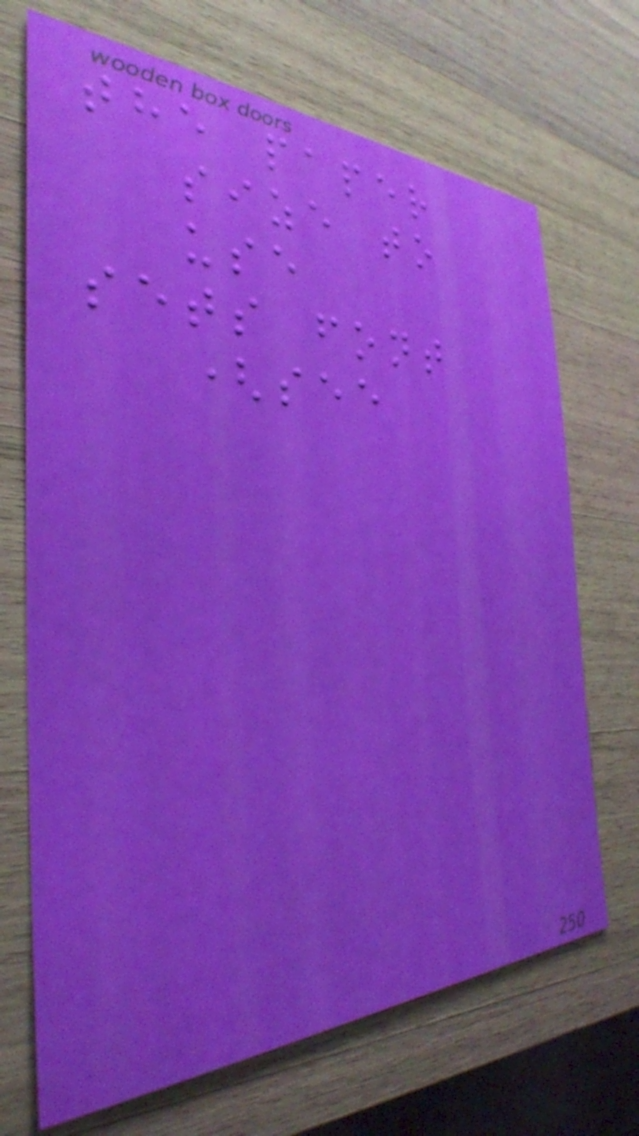the paper
size to
use
sets font
(see
